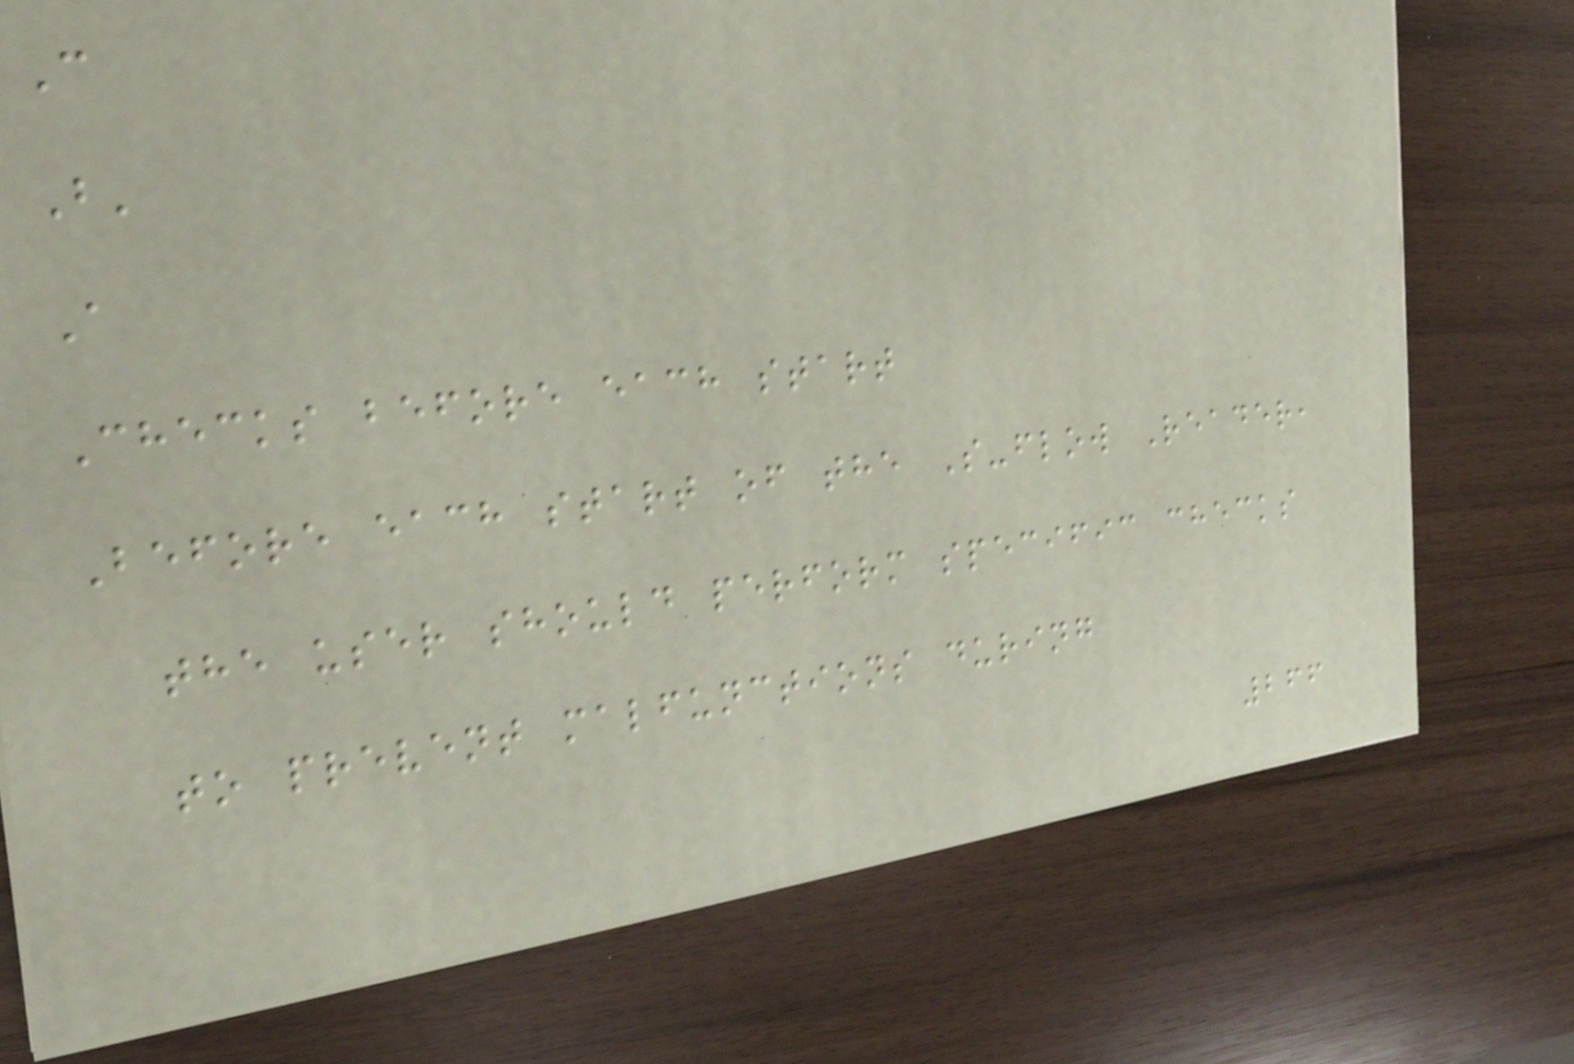C
B'
A
Checks before each start
Before each start of the S-flow Reader,
the user should perform specific checks
to prevent malfunctions during
266
